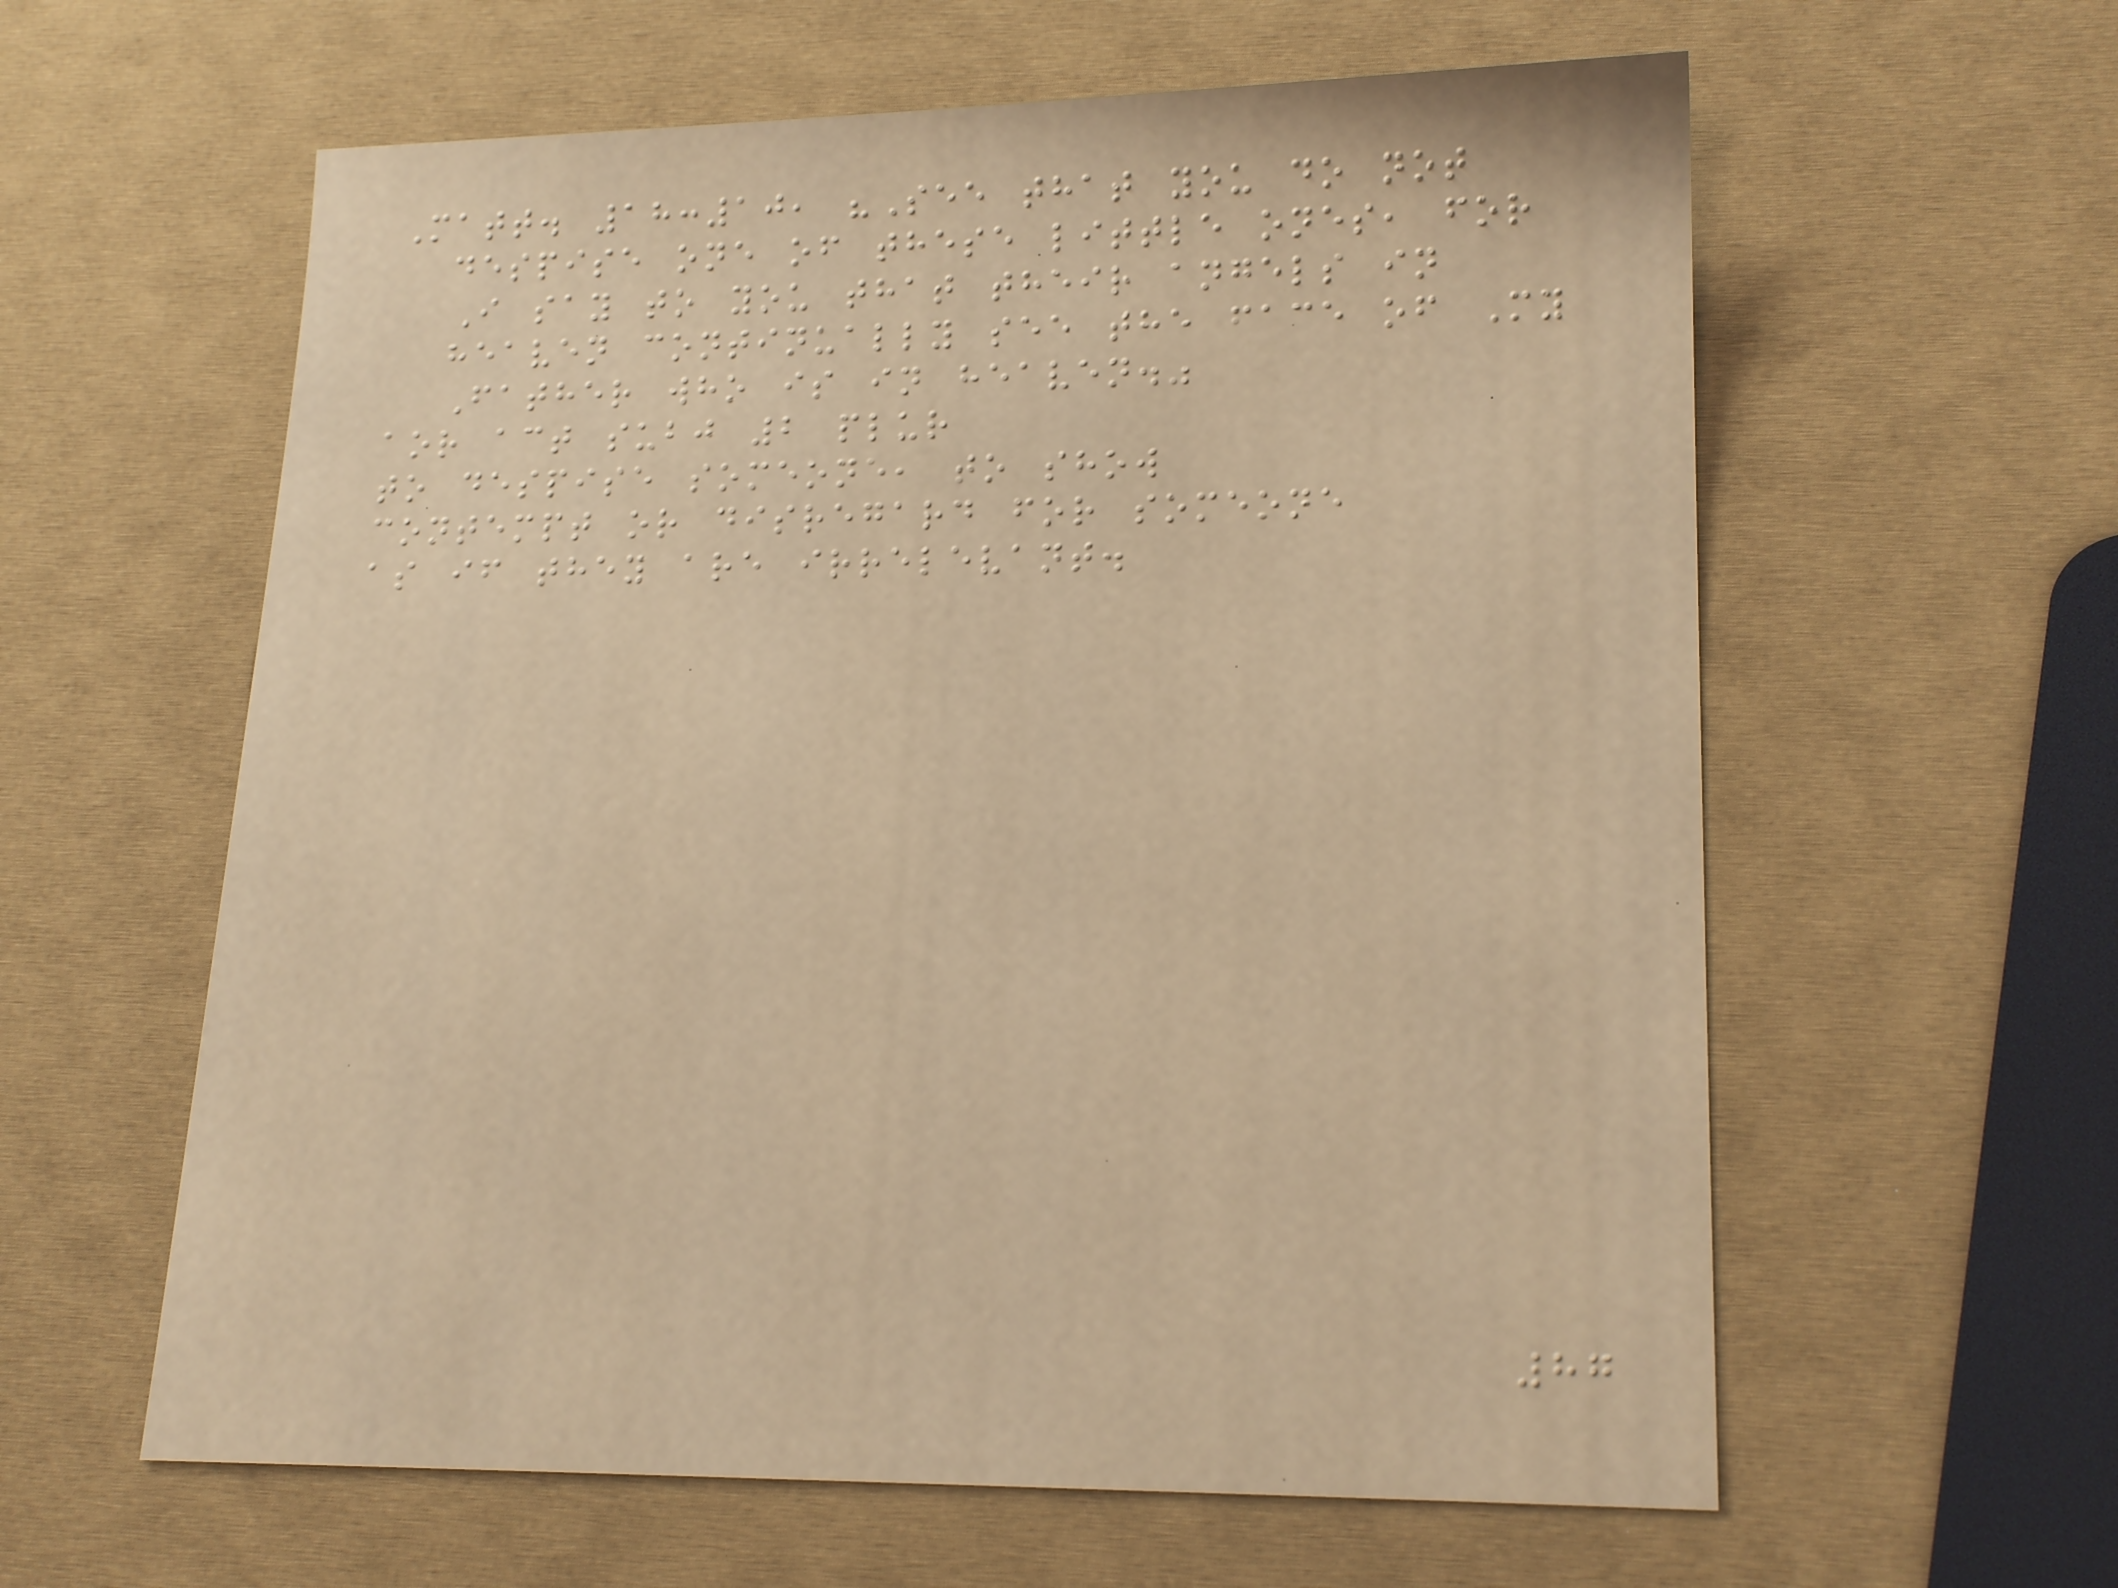Matt. 18:10, "See that you do not
despise one of these little ones, for
I say to you that their angels in
heaven continually see the face of My
Father who is in heaven."
aor act subj 2 plur
to despise someone, to show
contempt or disregard for someone
as if they are irrelevant.
87
